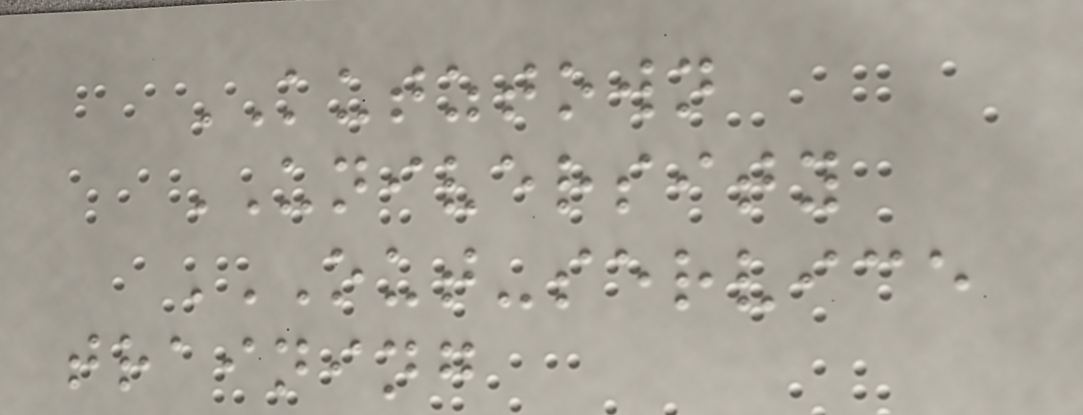KUTZTOWN
UNIVERSITY
OUT-SERVICE
TRAINING
